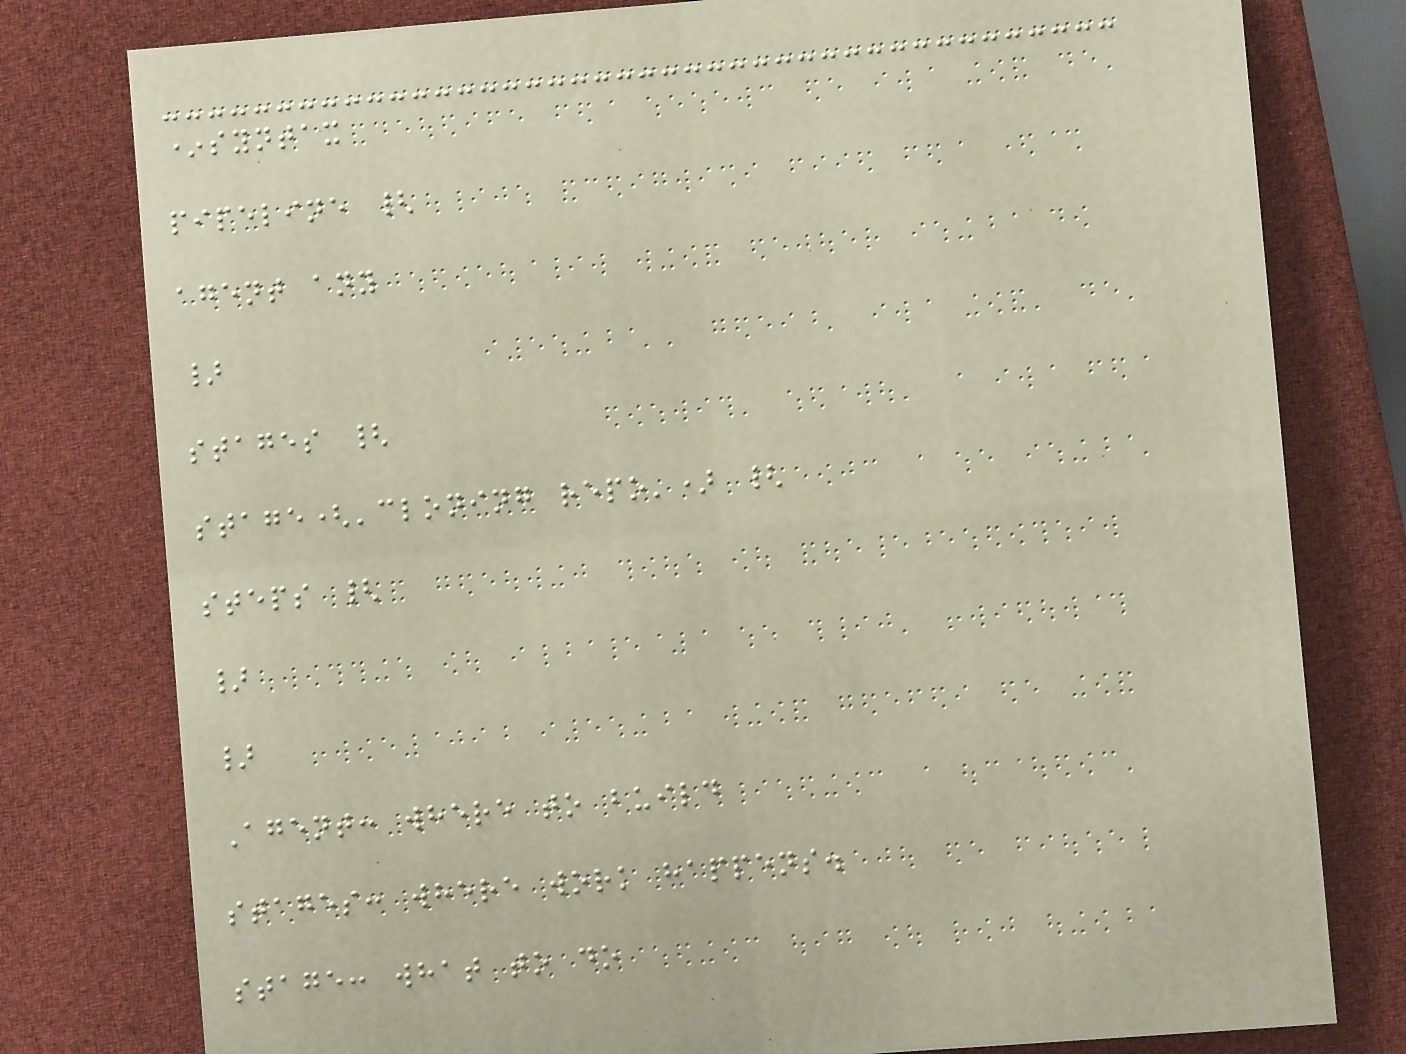*syntax
pipeline {
agent any
}
stages {
stage('cloning repo') {
steps {
}
}
Agent: where to build
stages: where work happens.
stage: what to do
